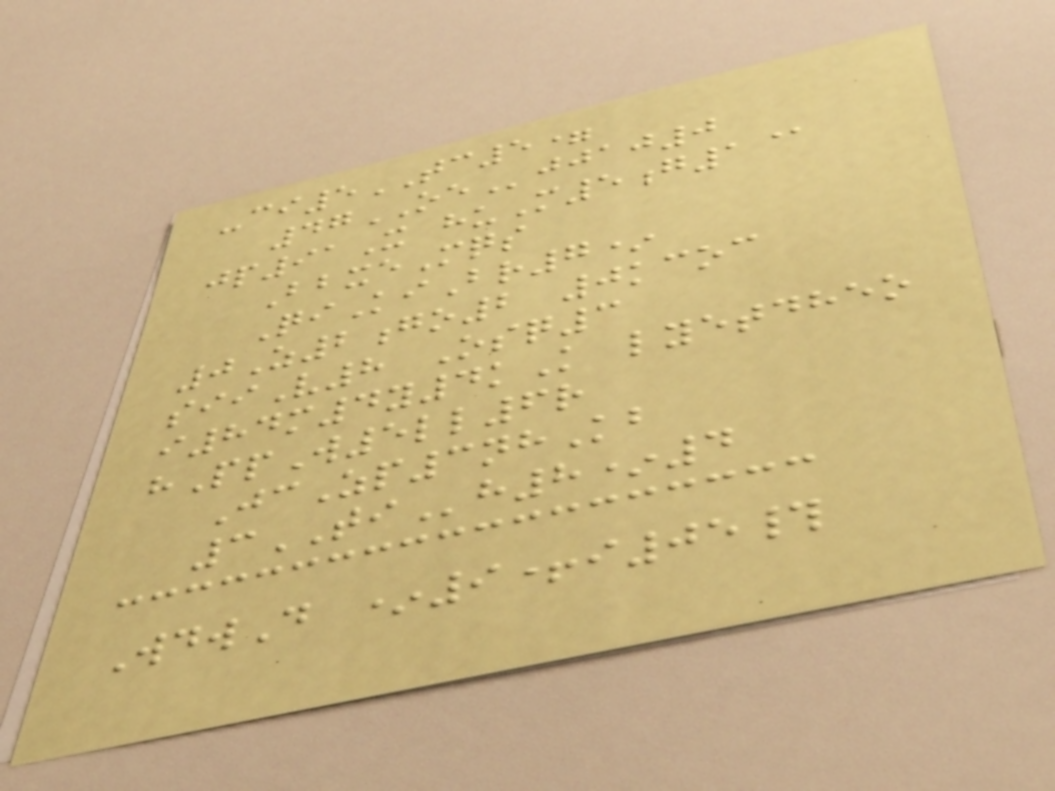-ci5TC5=
47OEjjaj0
jp91X huM5g1@
BbxeMqs
QiKiBr7*
0Z2go2 0kcoc
siiV8 Osq3
i84m4y4kK lyetdheo
hPpW5ll6r
JcZp3nhKb
3TIh8*4
WdwD *9+i05#
